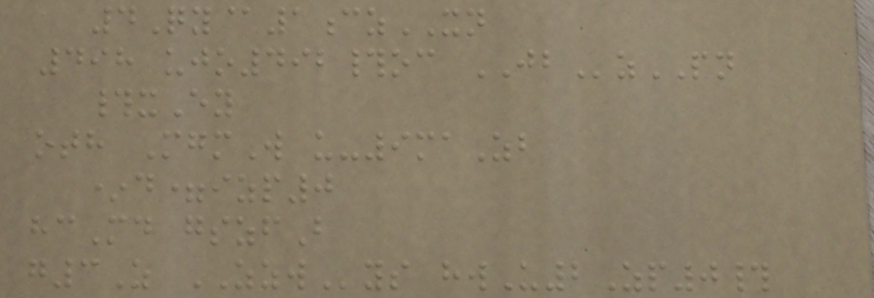4Qy@1czXN
498 ujo492#oc JBzPN
#xEy
oth MgmW u-9maZb
*d=izp0
hcMd gszfB
g3Z ZZWys hwU2Zp0#
